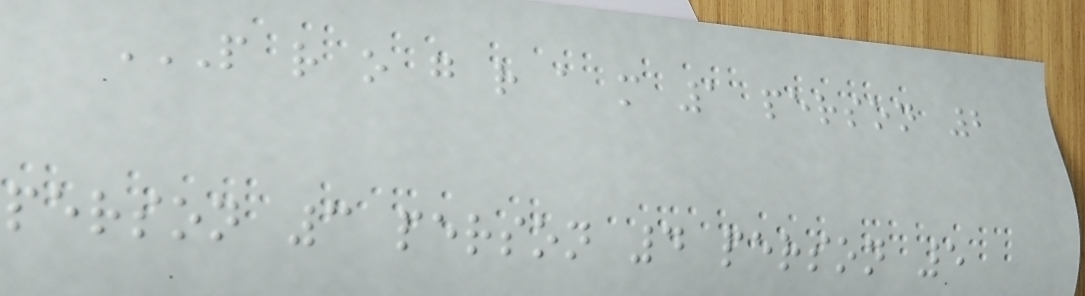P R O G R A M 1 PERSON 2
PERSON 3 PERSON 4 PERSON 5
